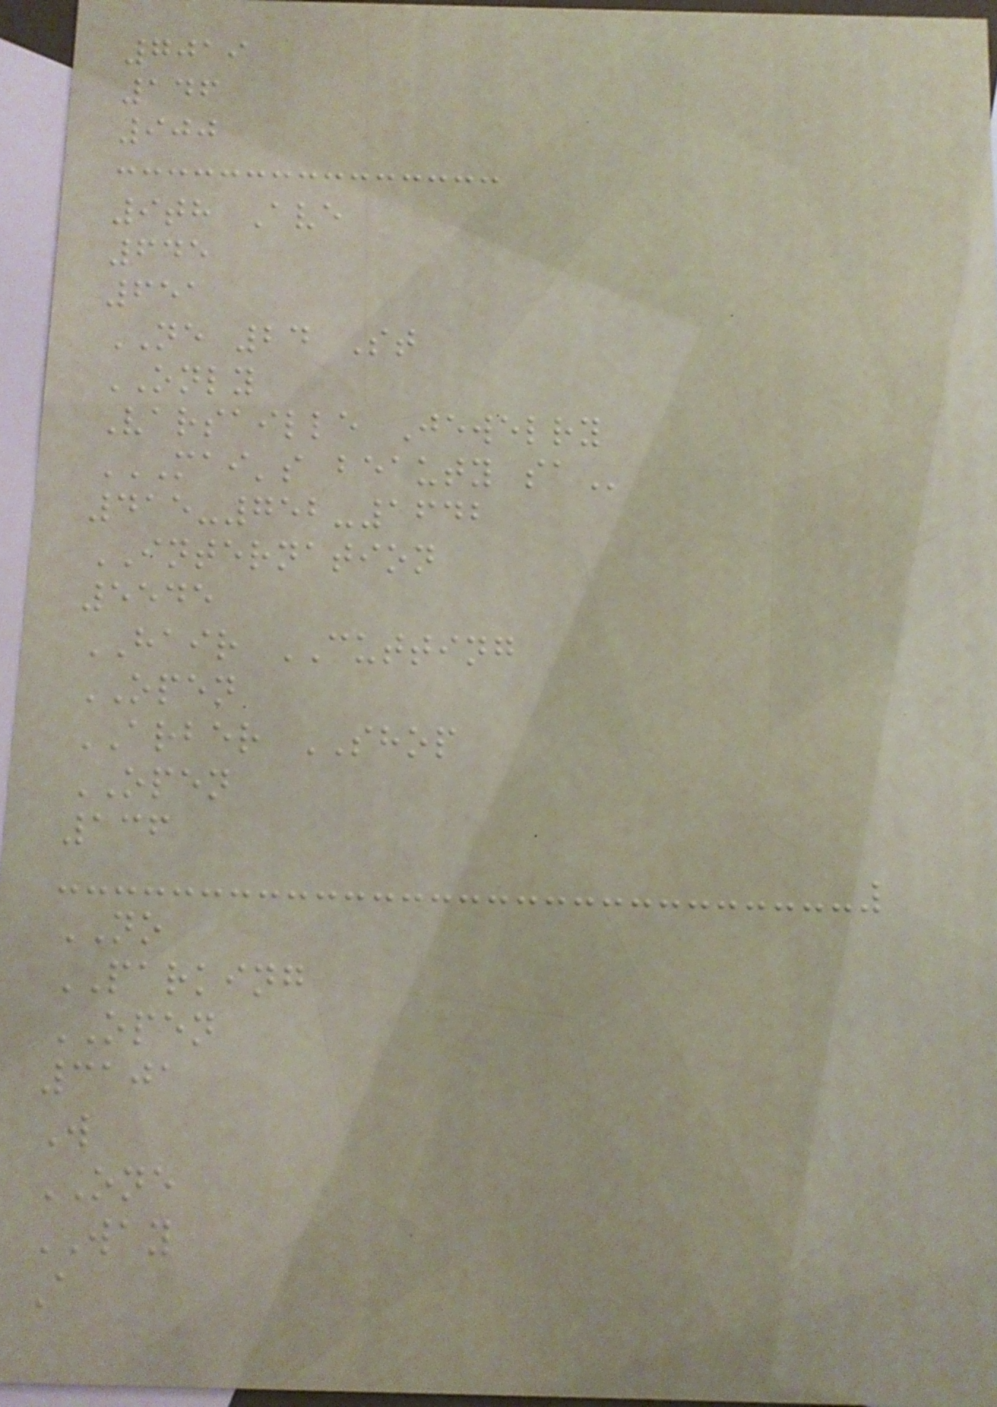7019
146
900
9th Ave
645
651
NE 24 St
ONLY
Varsaille Jewelry
MAI'S BEAUTY SA
415-752-1642
INTERNATION
5545
HAIR CUTTING
OPEN
ARBER SHOP
OPEN
136
NO
PARKING
OPEN
3101
W
ONE
WAY
A
